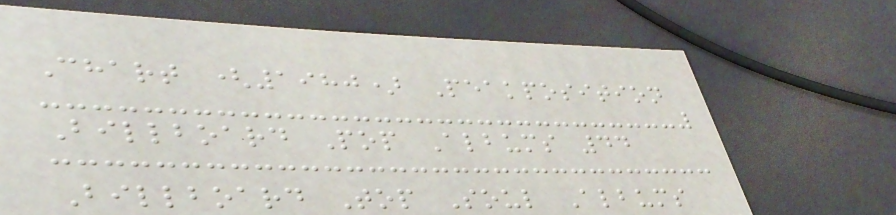Chart (1980) Peakposition
Billboard Pop Albums 44
Billboard Top Soul Albums
